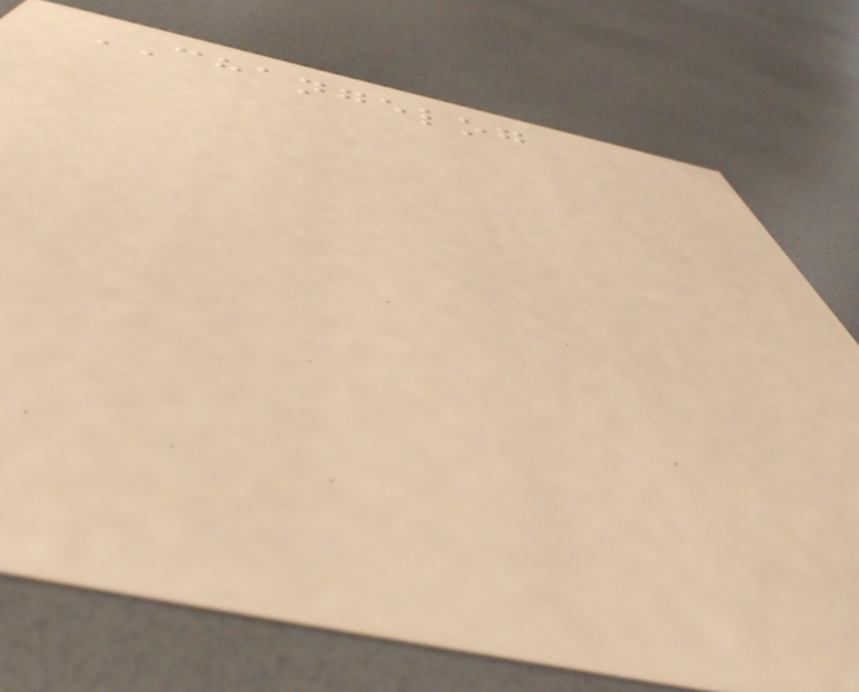CHANGELOG
